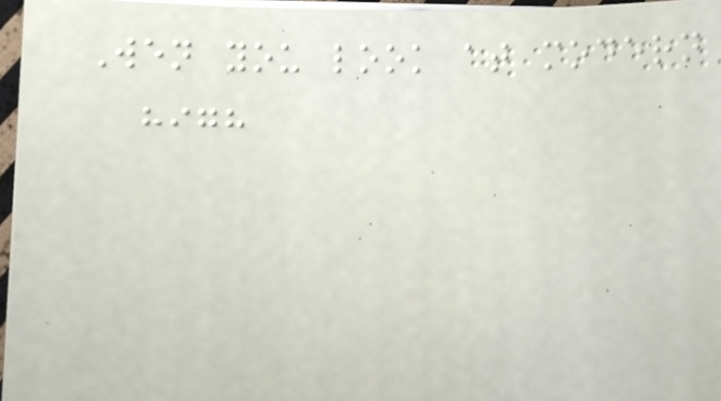Wen you look at modern
high
